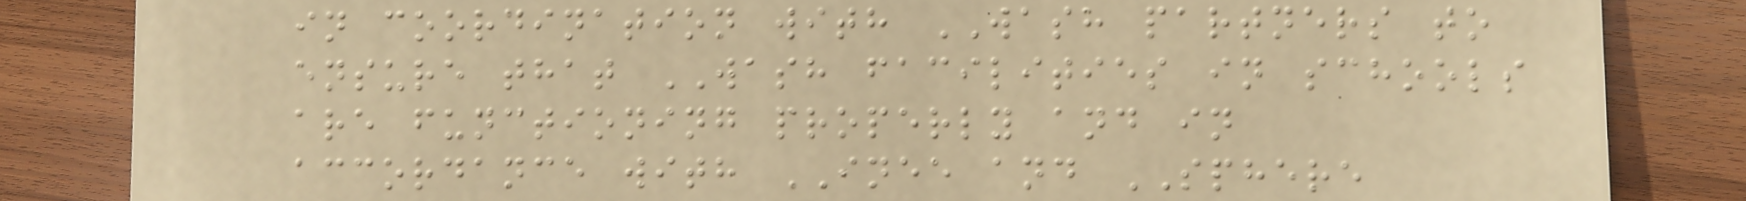in coordination with WASH partners to
ensure that WASH facilities in schools
are functioning properly and in
accordance with INEE and SPHERE
